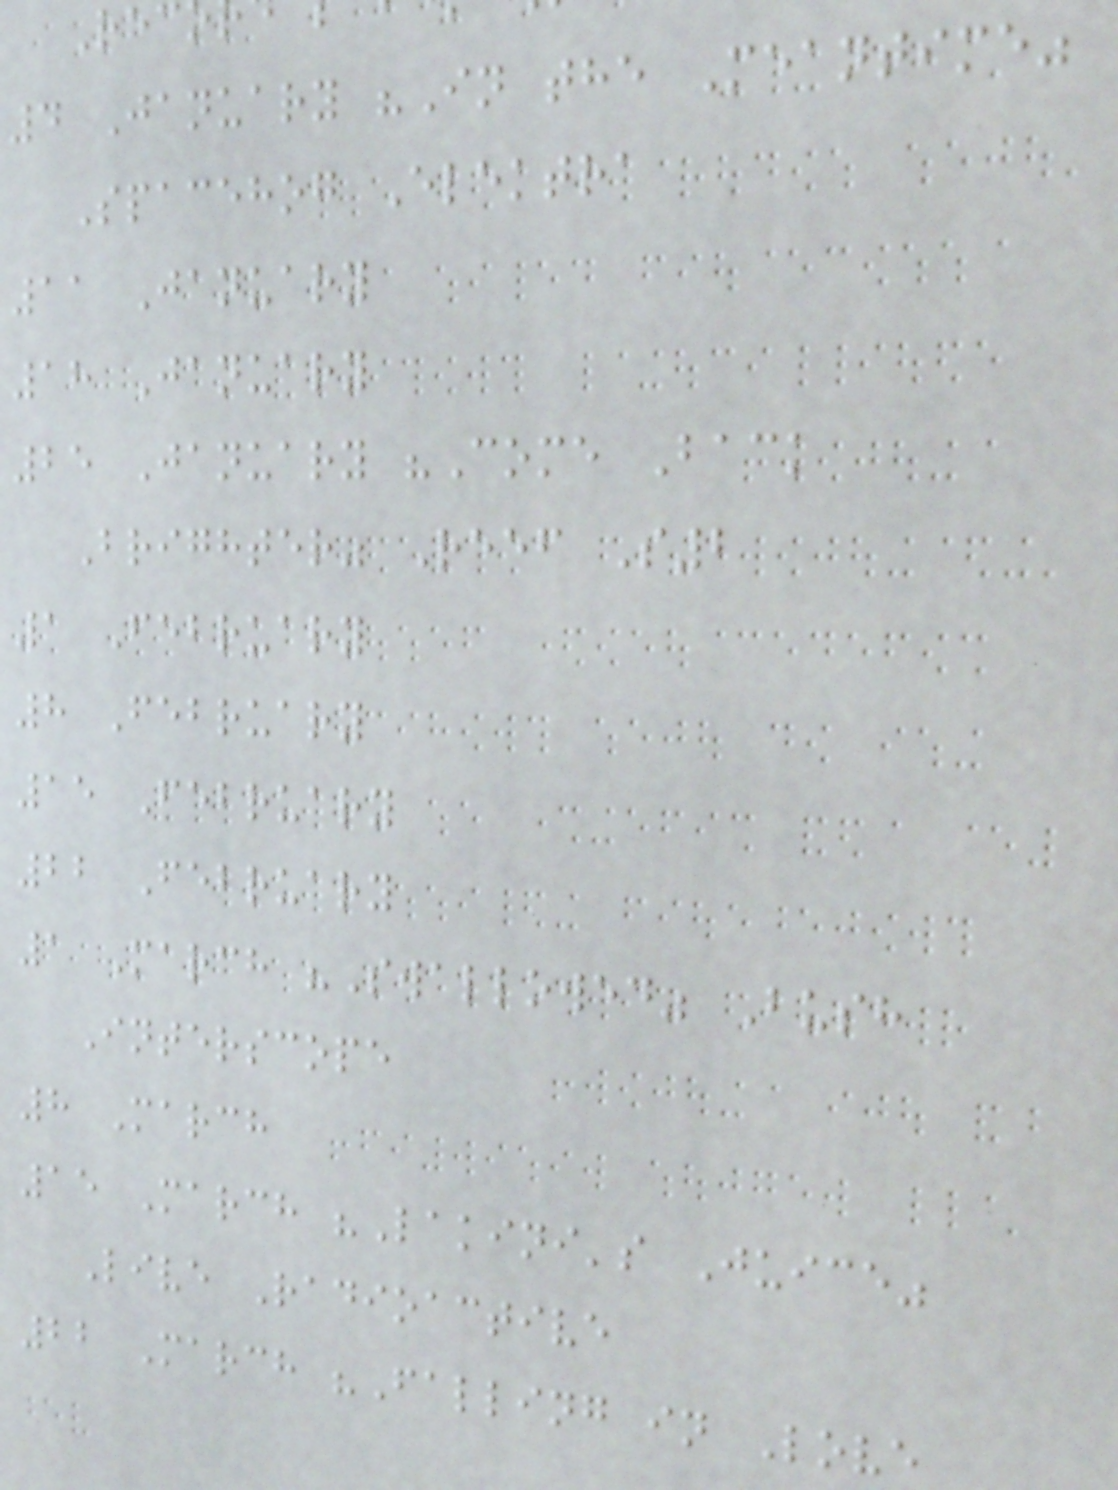4 January "In the Meantime"
Spacehog Elektra
11 January
18 January
25 January "Come Back
Brighter" Reef S2
1 February
8 February
15 February
22 February
1 March "Swallowed" Bush
Interscope
8 March
15 March "Lakini's Juice"
Live Radioactive
22 March "Falling in Love
